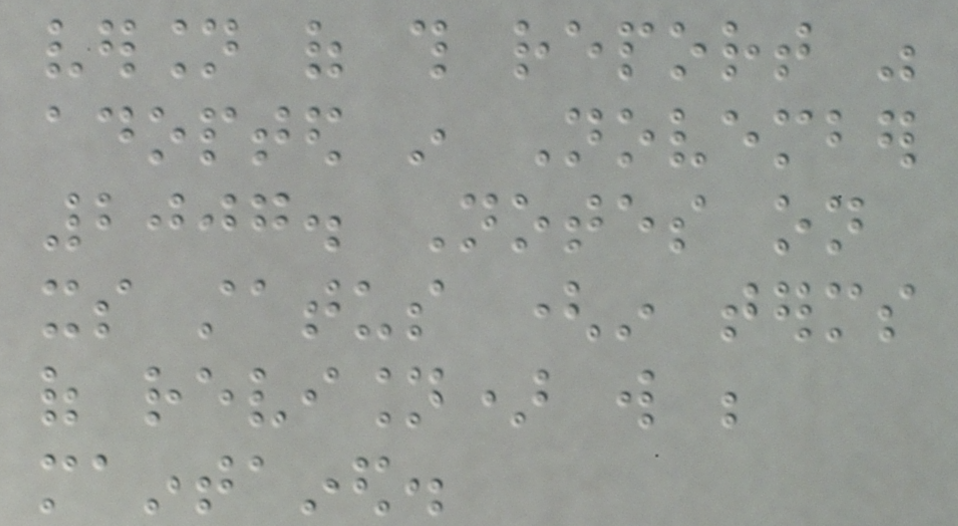version of this report was
adopted in November
2007. Notes on
its status (in terms
of revision) will be
maintained.
